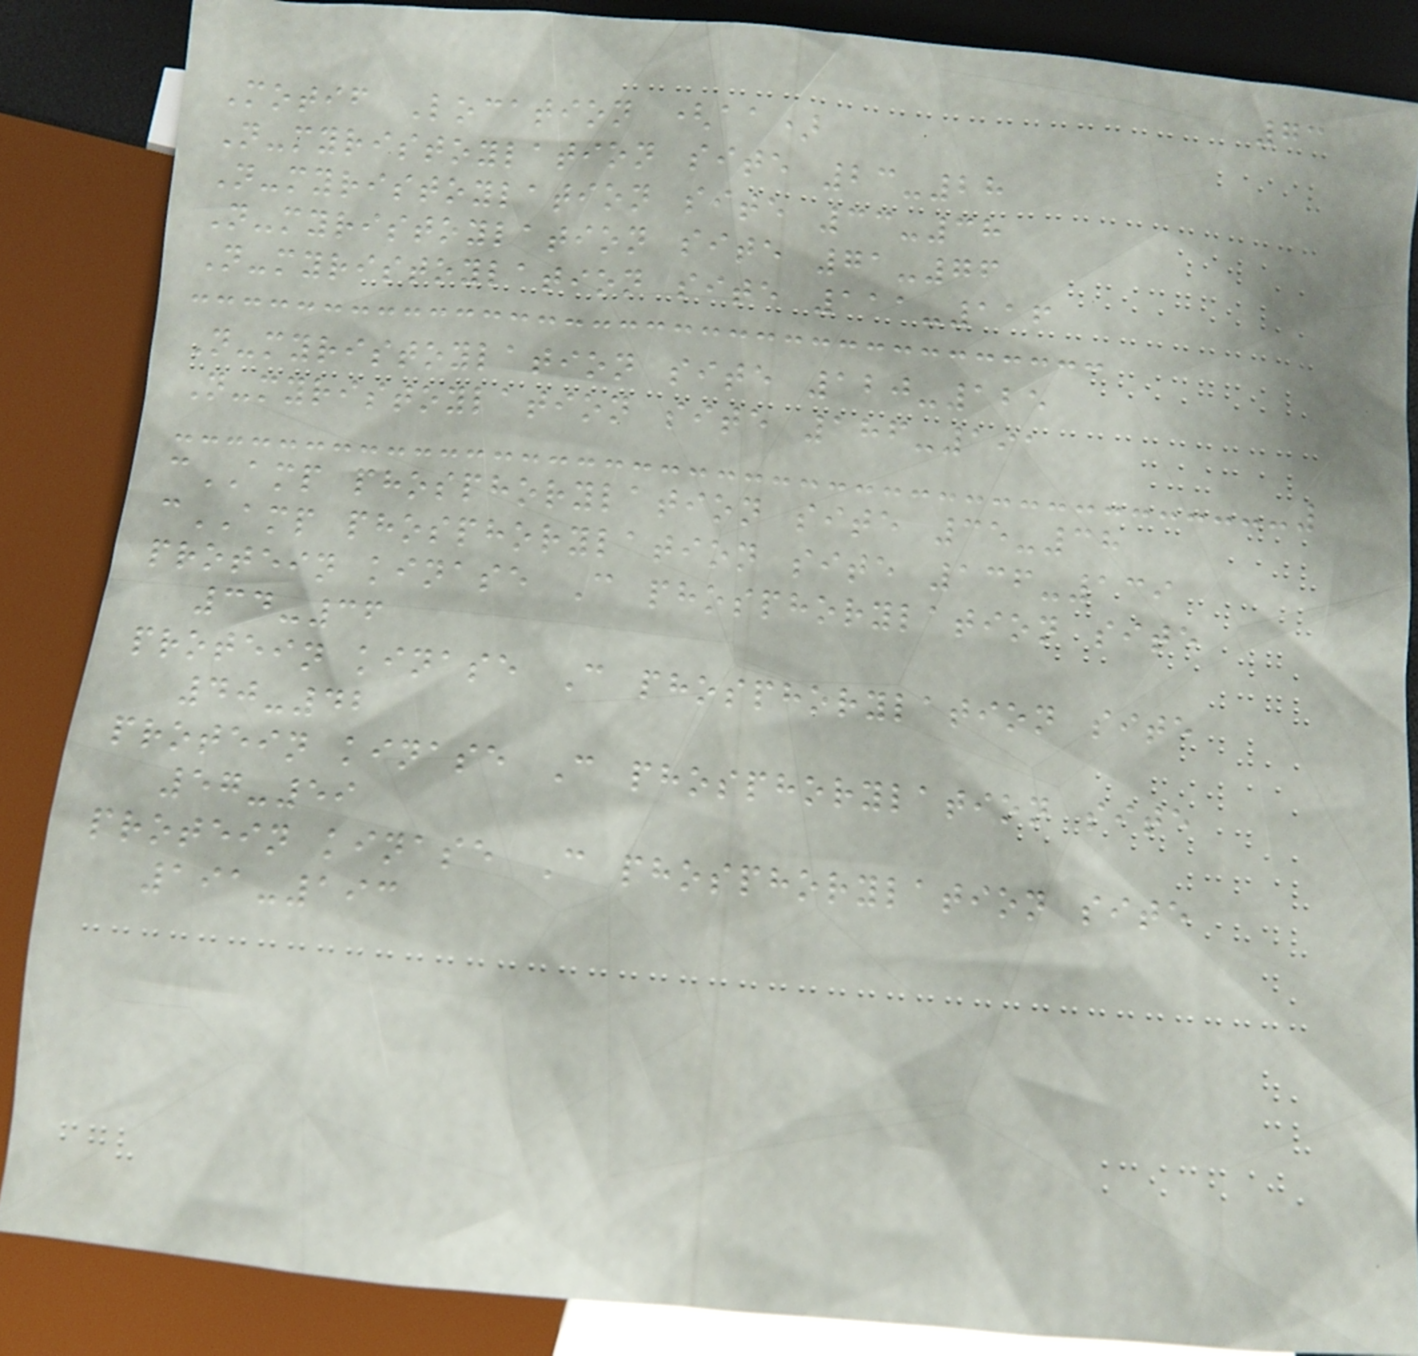73
Motif Location (aa)
N-myristoylation site 23-28
N-myristoylation site 33-38
N-myristoylation site 71-76
N-myristoylation site 111-116
N-myristoylation site 120-125
N-myristoylation site 186-191
cAMP phosphorylation site 35-38
cAMP phosphorylation site 136-139
protein kinase C phosphorylation site
34-36
protein kinase C phosphorylation site
40-42
protein kinase C phosphorylation site
57-59
protein kinase C phosphorylation site
191-193
